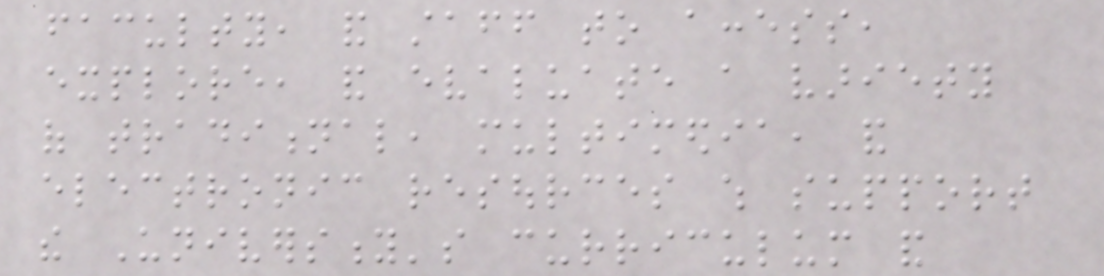faculty, and staff to access,
explore, and evaluate a variety
of traditional, multimedia, and
electronic resources which support
the University's curriculum and
